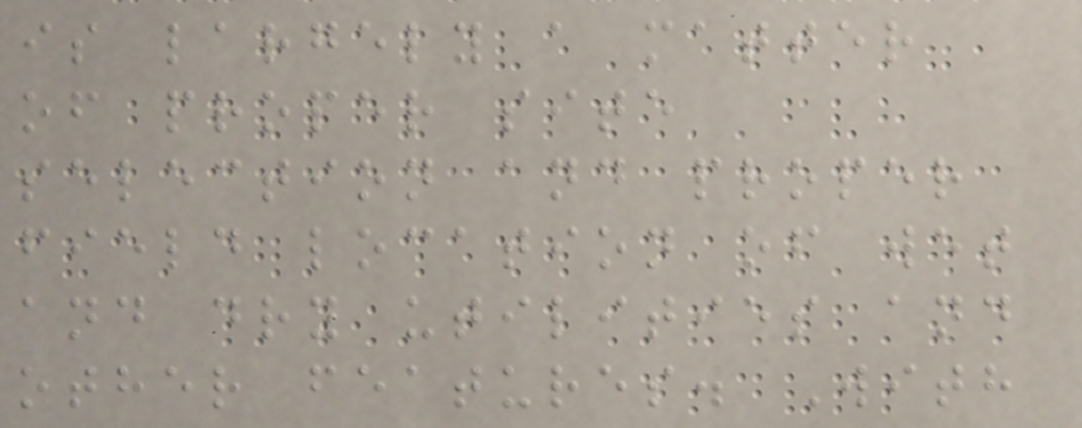is largely a matter
of proper site
selection and proper
field location of wet
and dry utilities and
other features. With
